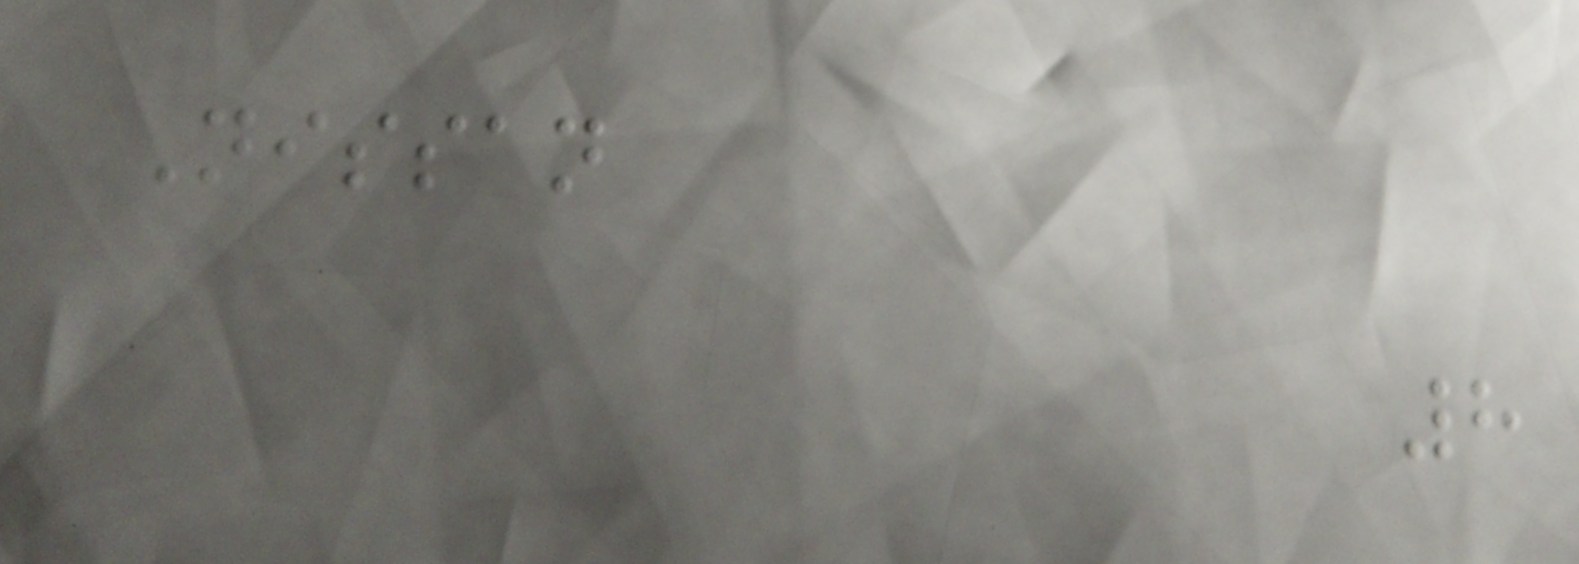Nissan
8
